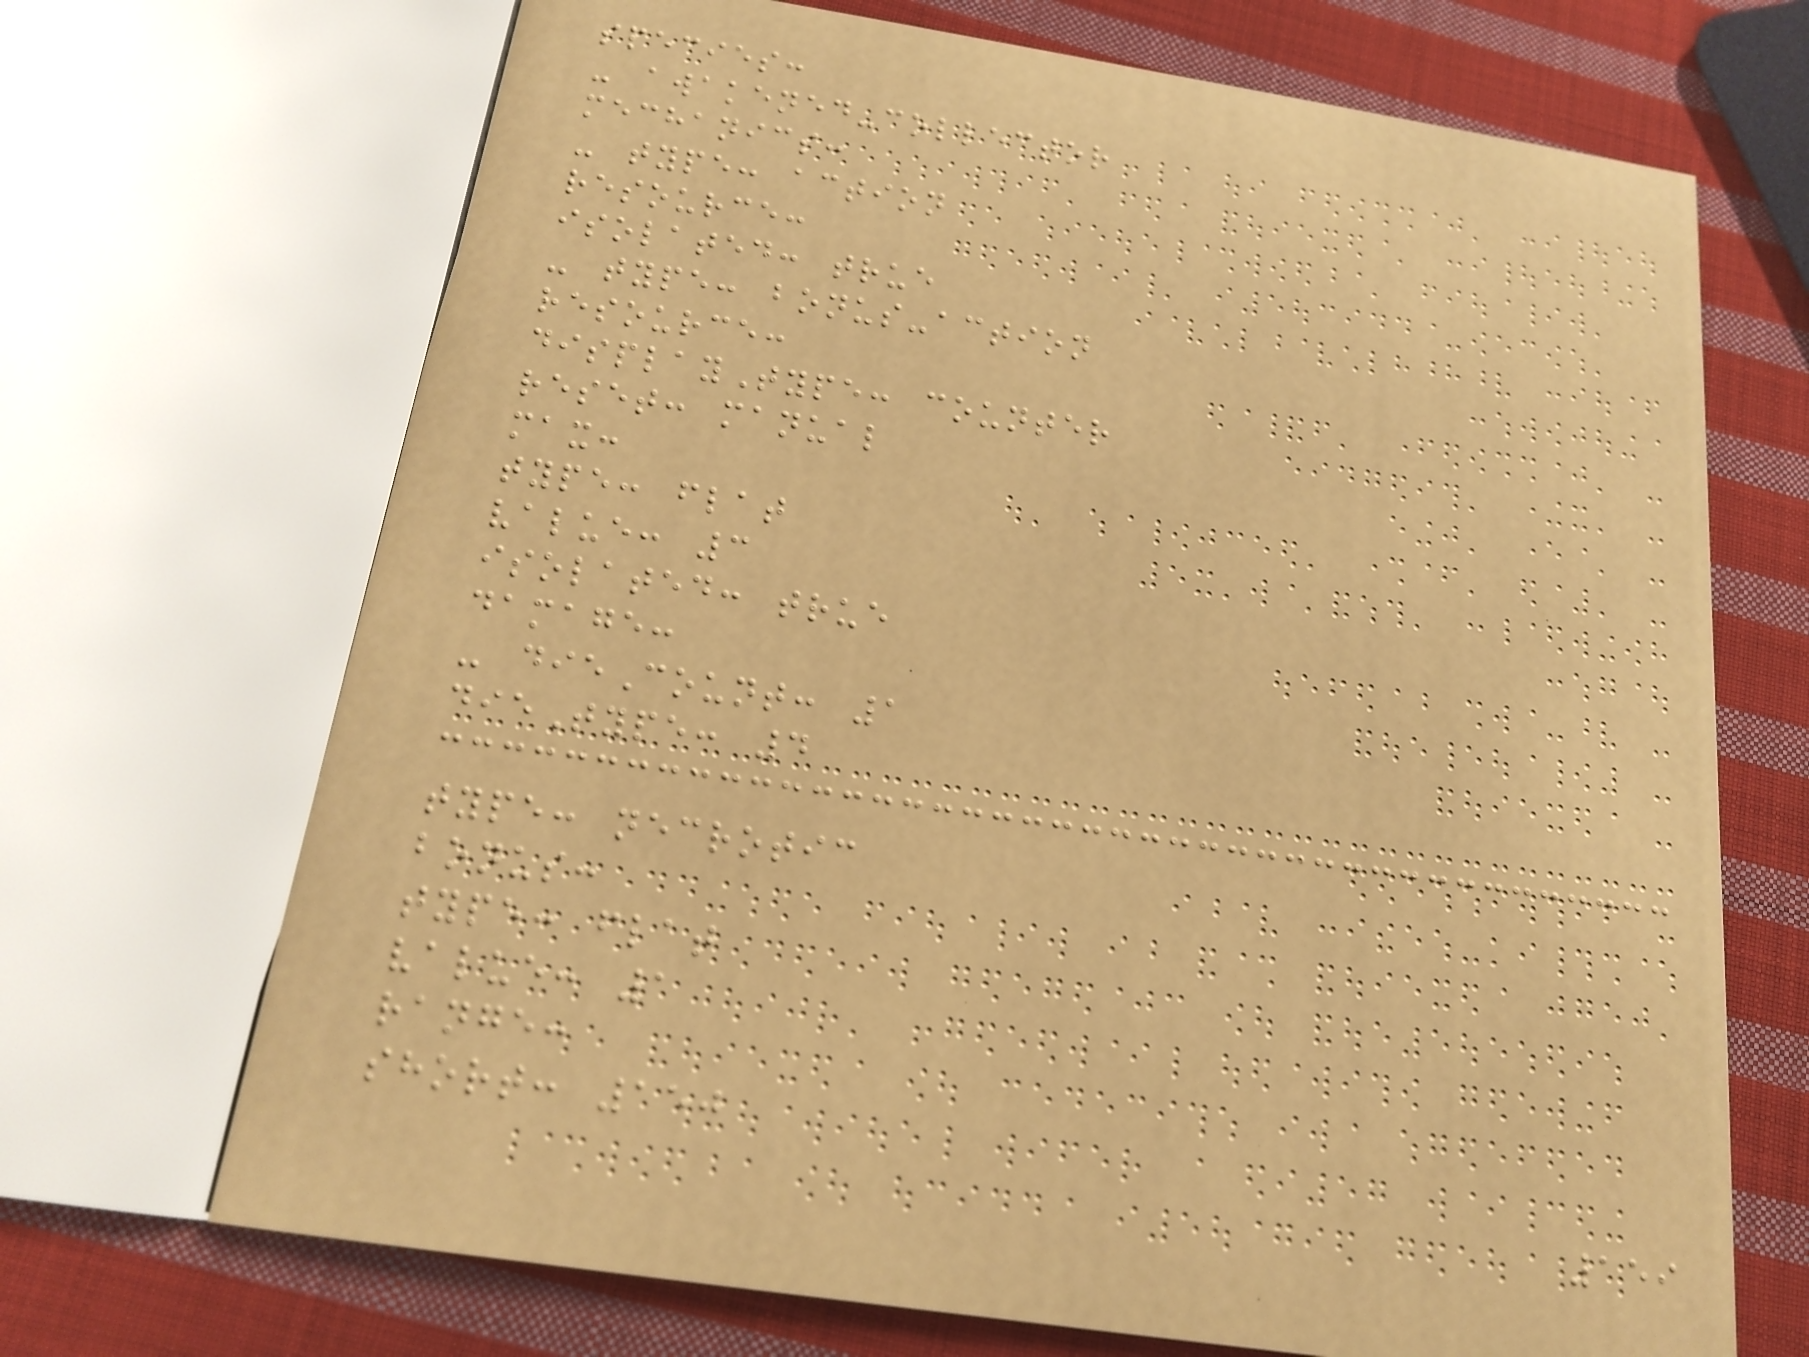species:
- awakened-collector
mechanics:
- type: action
resource:
isolated: true
- type: bonus-action
resource:
displayType: counter
reset: manual
max:
type: flat
value: 3
isolated: true
damage:
- dieCount: 1
dieType: 4
type: necrotic
bonus:
type: flat
value: 1
range:
short: 150
159
